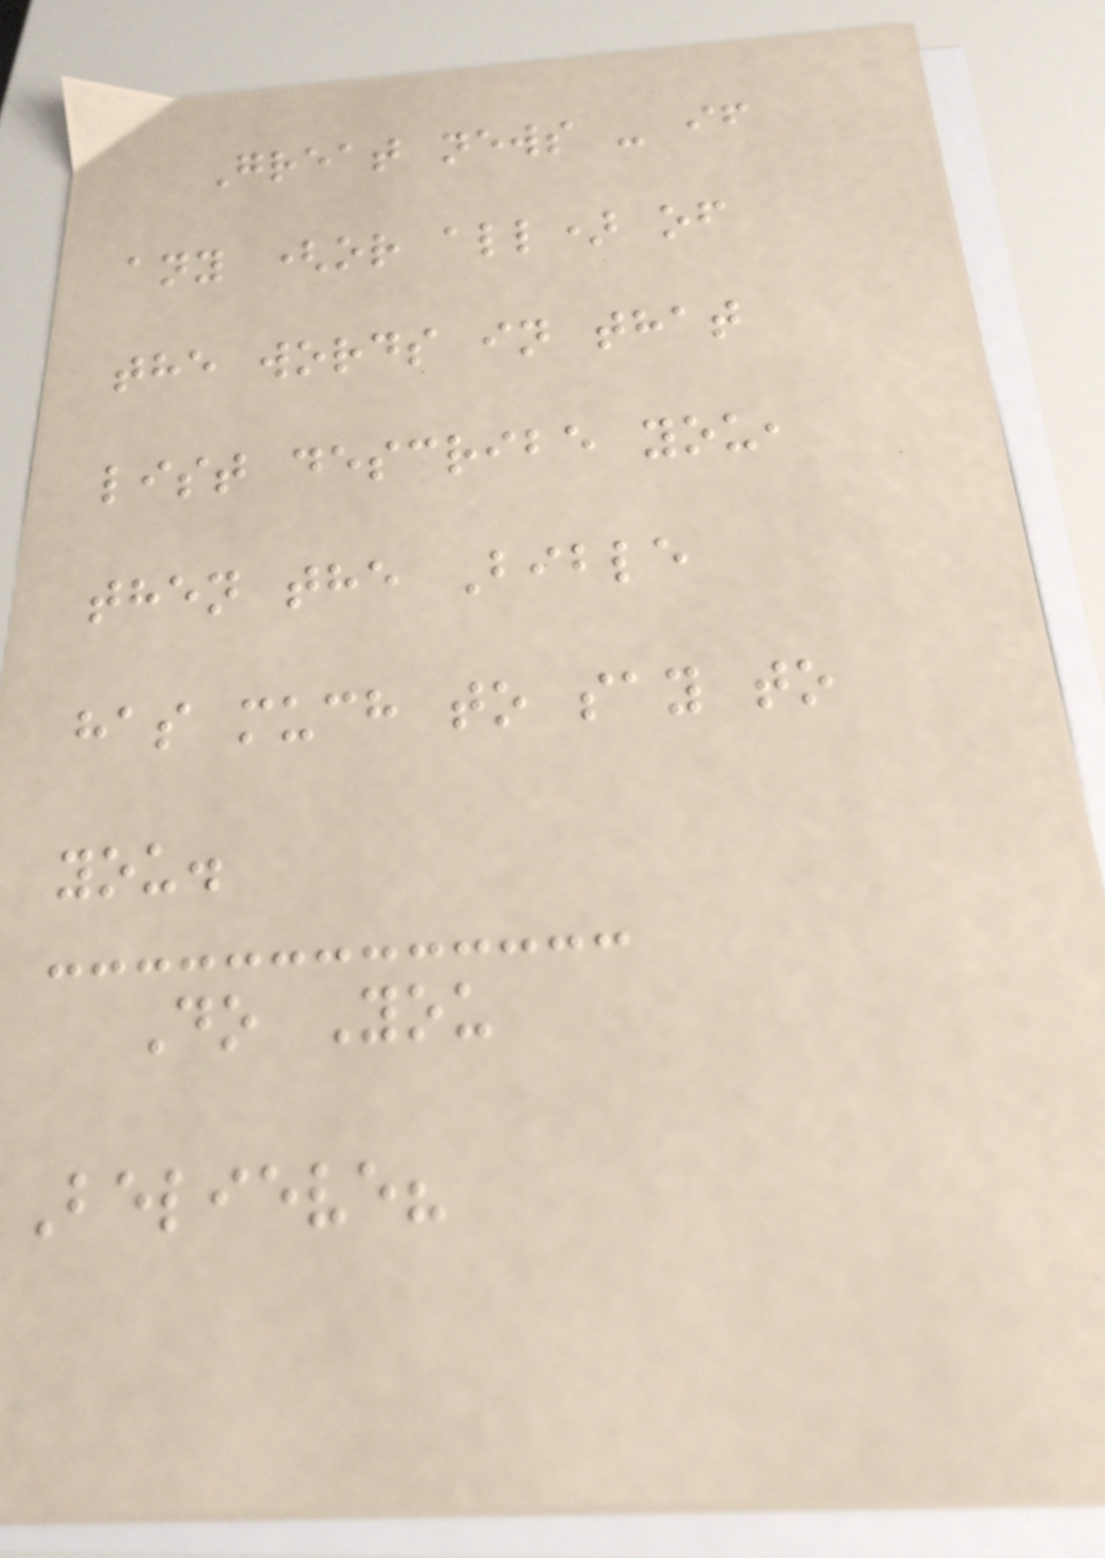Great news - if
any (or all) of
the words in that
list describe you,
then the Bible
has much to say to
you.
Do You
Believe?
